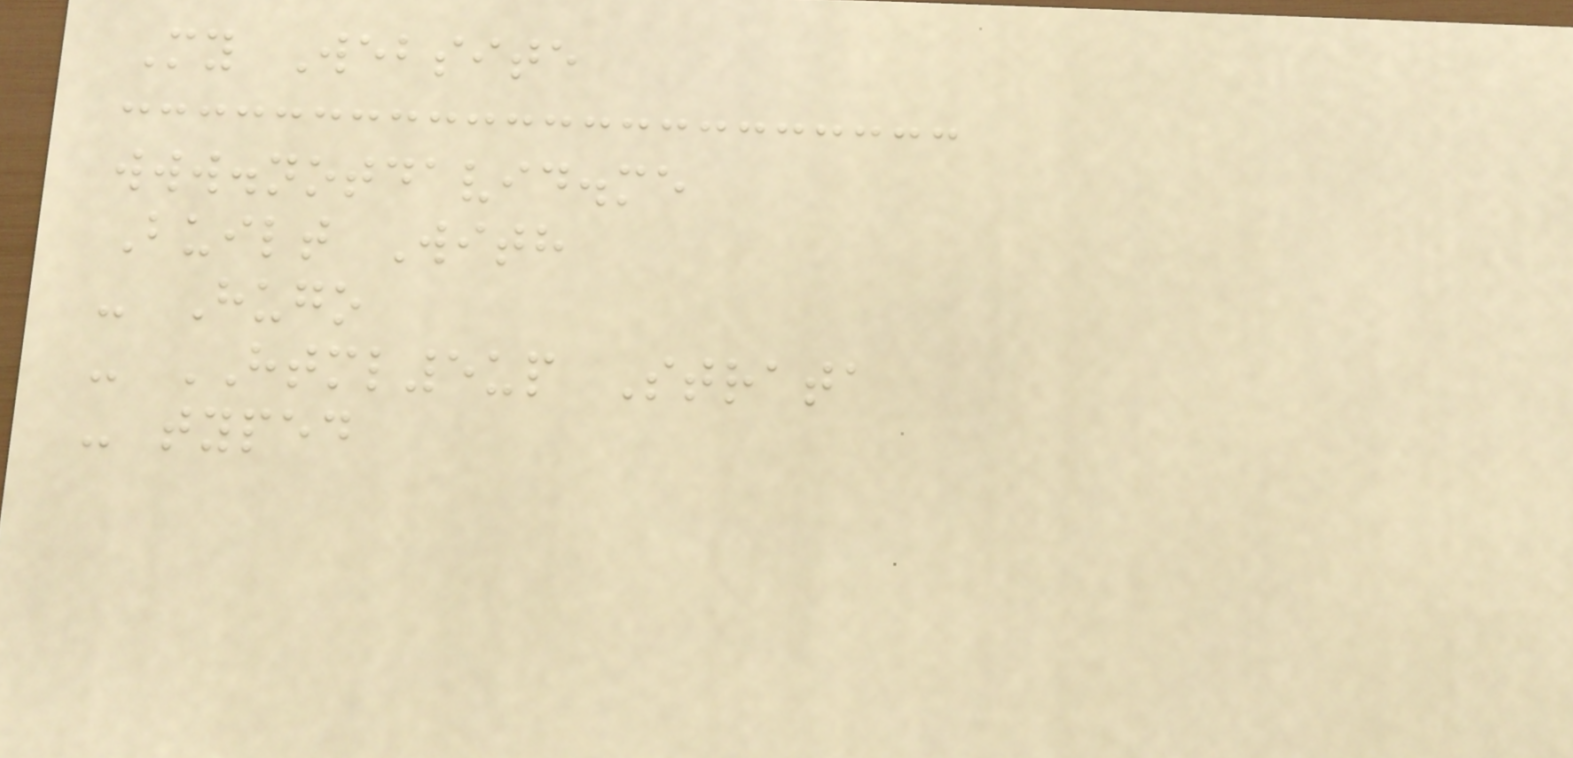My Website
www.notdavid.me
Built With
- Hugo
- HTML5up Strata
- typed
